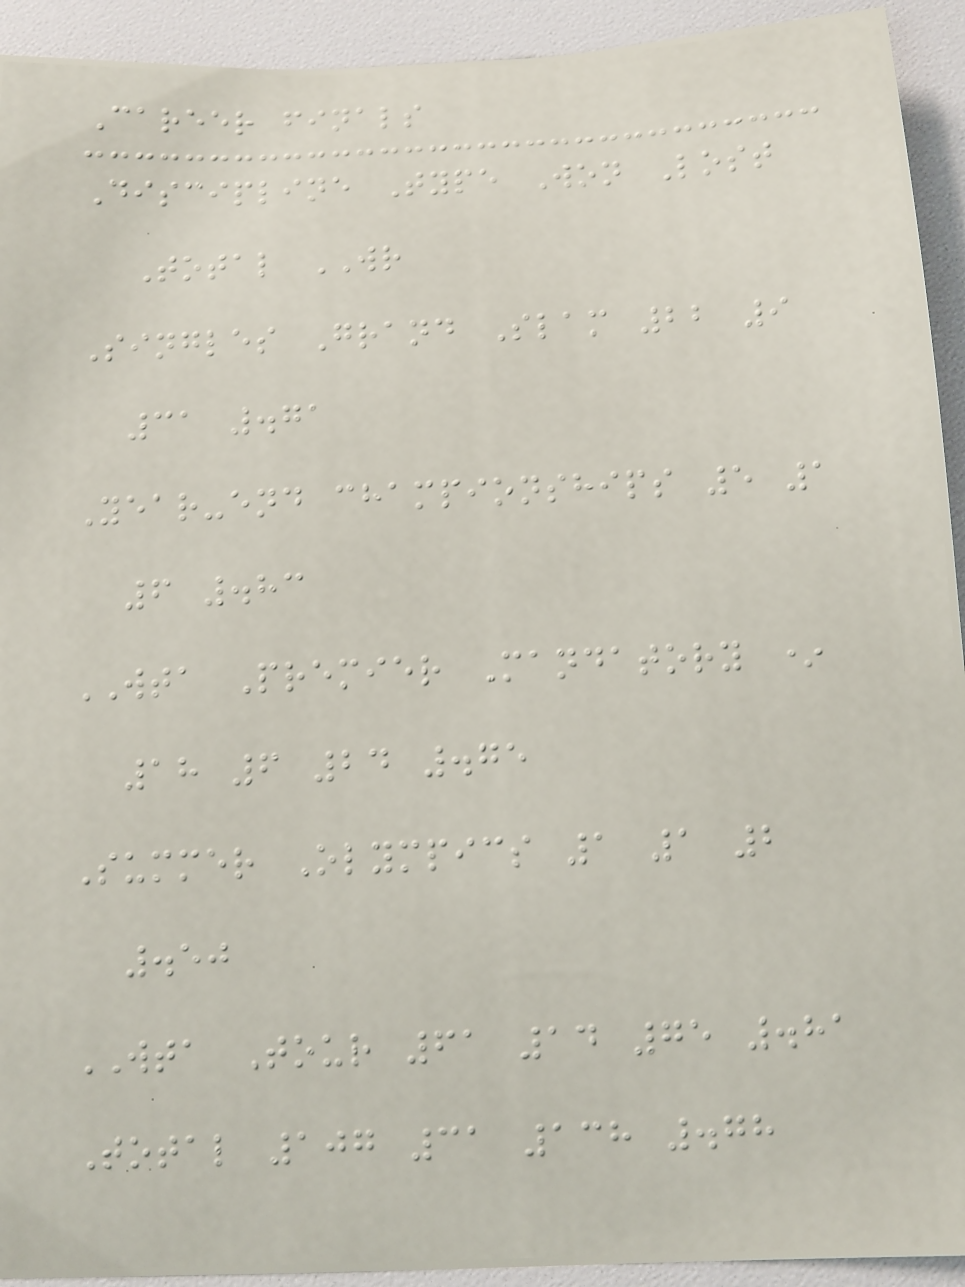Career finals
Discipline Type Won Lost
Total WR
Singles Grand Slam 22 9
31 .71
Year-end championships 5 1
6 .83
WTA Premier Mandatory *
18 6 24 .75
Summer Olympics 1 1 2
.50
WTA Tour 61 14 75 .81
Total 107 31 138 .78
